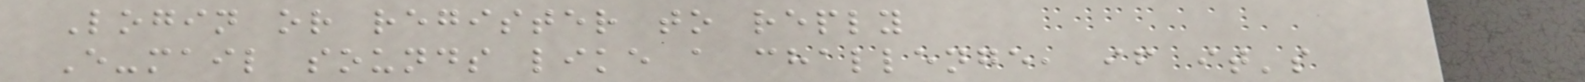Login or register to reply
E-mail sounds like a challenge, if it's
